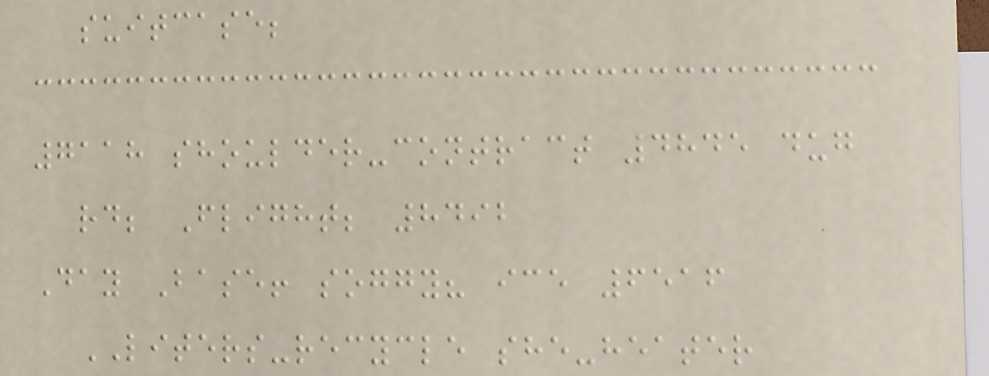suitcase;
7118 shoulder-contract 4845 dug
rd; Flight; 8492
Day Base! soggy? ice 6516
LITERS-recycle she-heater
